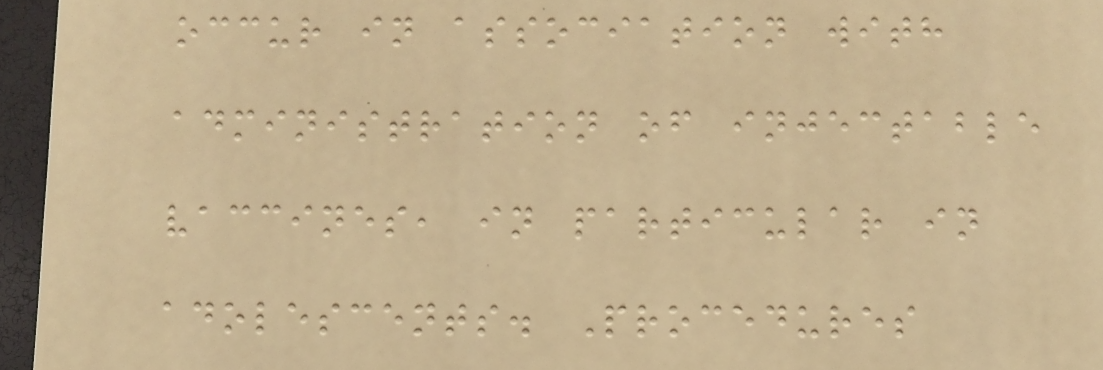occur in association with
administration of injectable
vaccines, in particular in
adolescents. Procedures
